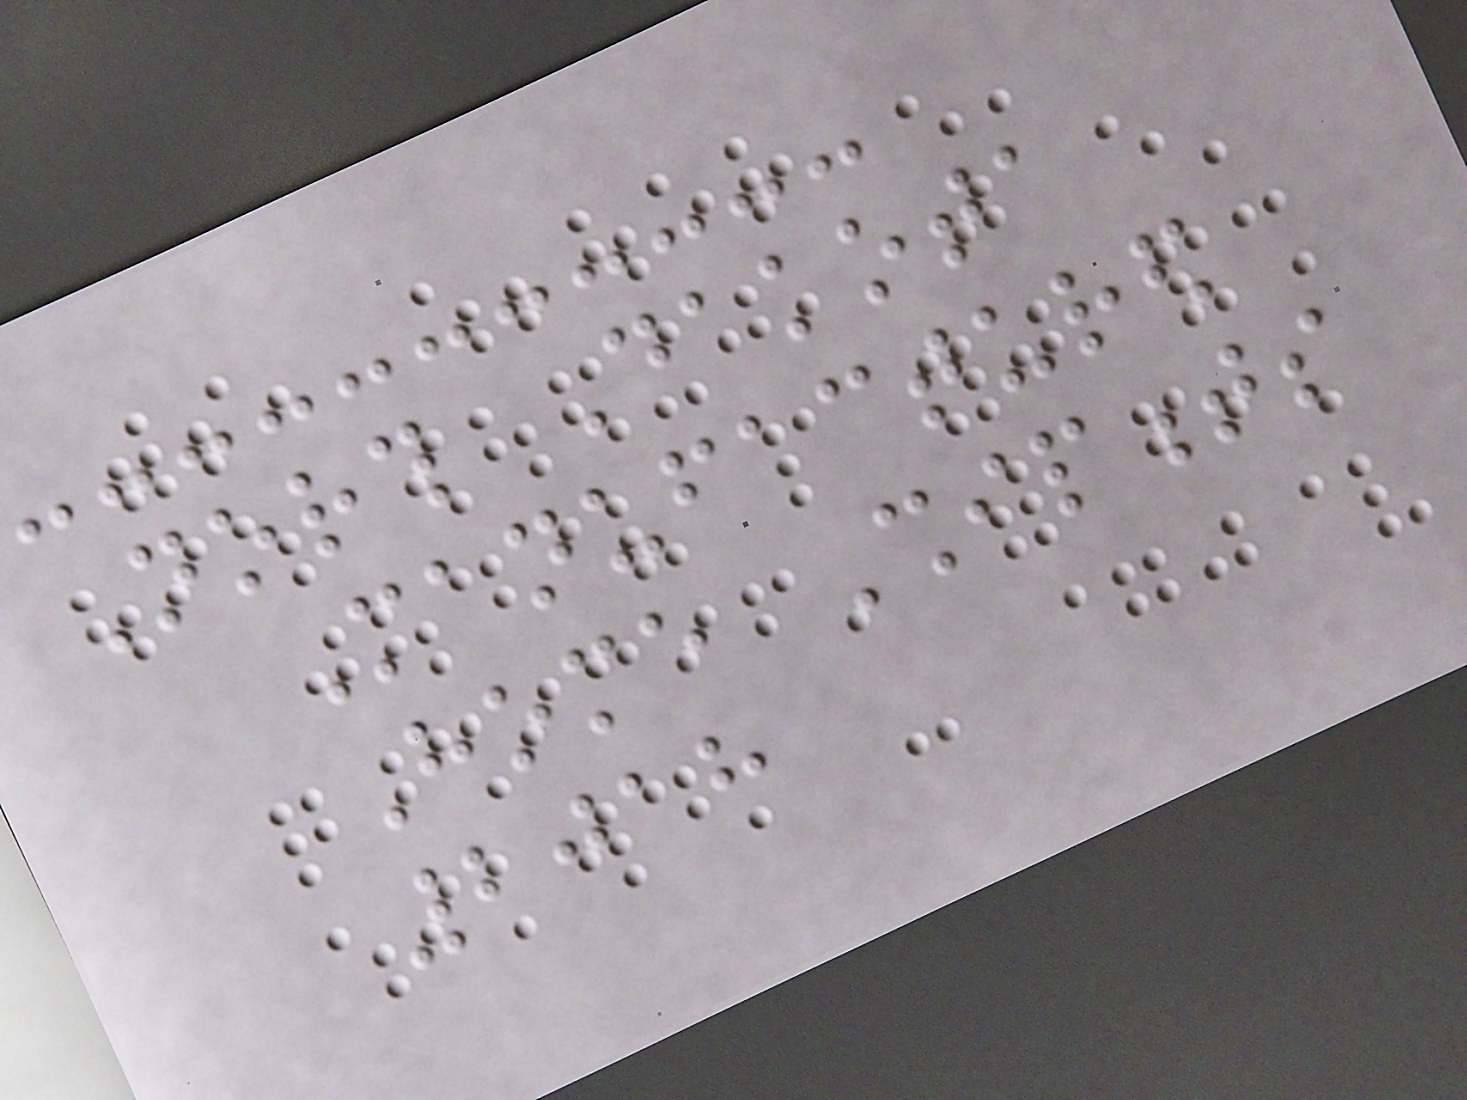North Dakota
Manufactured
Home Shipments
2018
